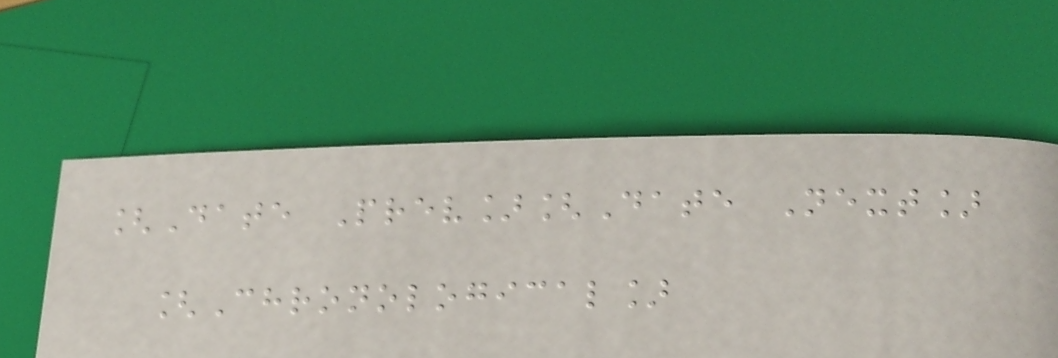[Date Prev][Date Next]
[Chronological]
